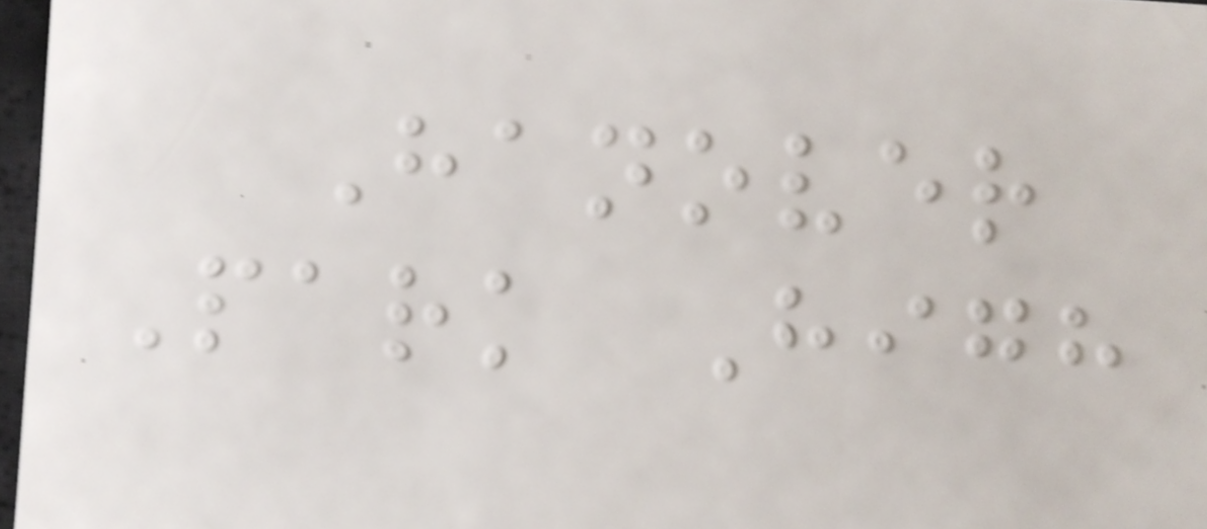Hanover
Park High
